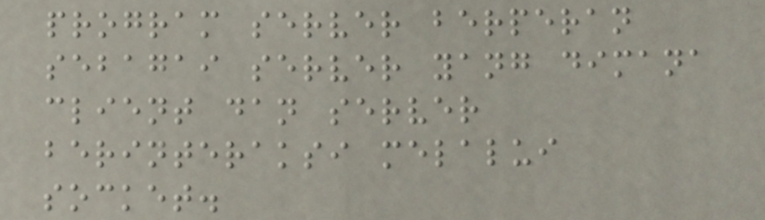program server berperan
sebagai server yang dimana
client dan server
berinteraksi melalui
socket.
